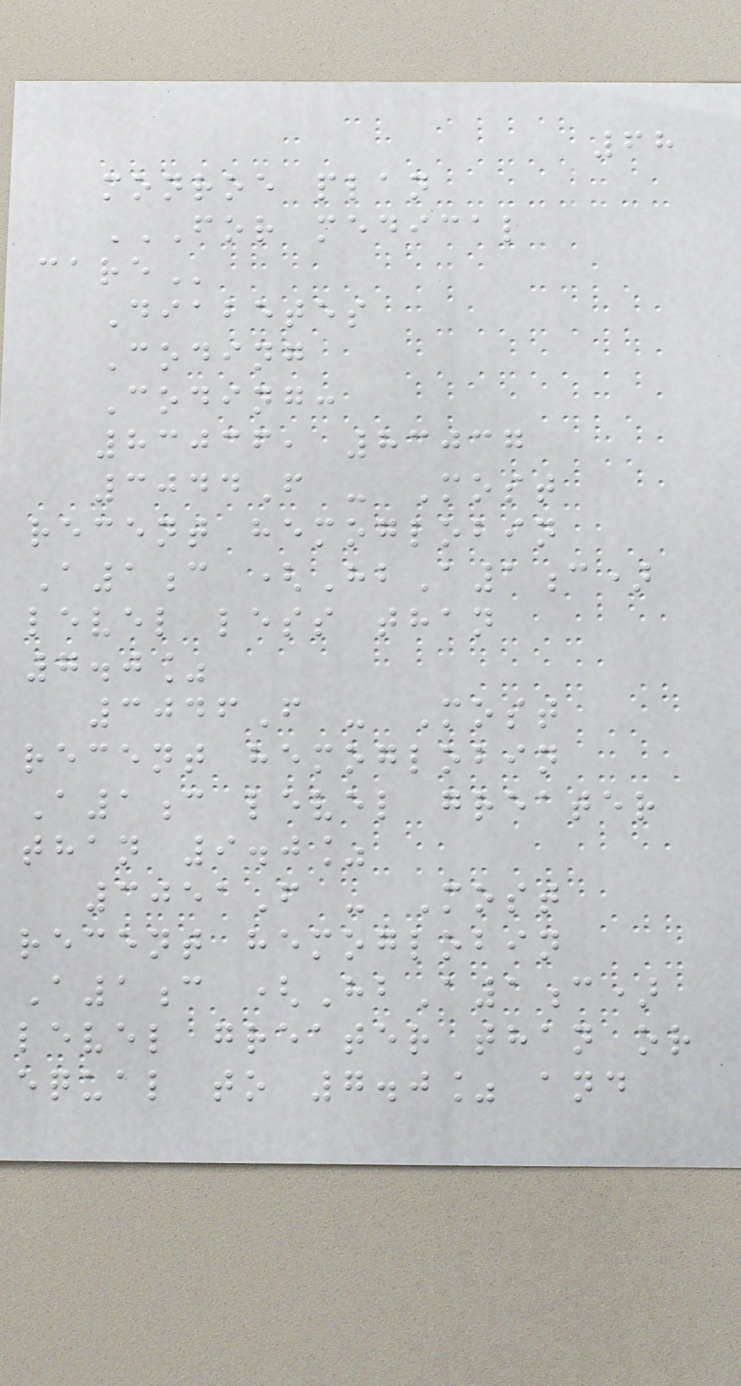68
monroe plan
FOR MEDICAL
CARE
Diabetes
Coding
Coding:
83036, 83037
3044F - Most
recent hemoglobin
A1c (HbA1c)
level less than
7.0%
3046F - Most
recent hemoglobin
A1c level greater
than 9.0%
3051F - Most
recent hemoglobin
A1c (HbA1c)
level greater than or
equal to 7.0% and
